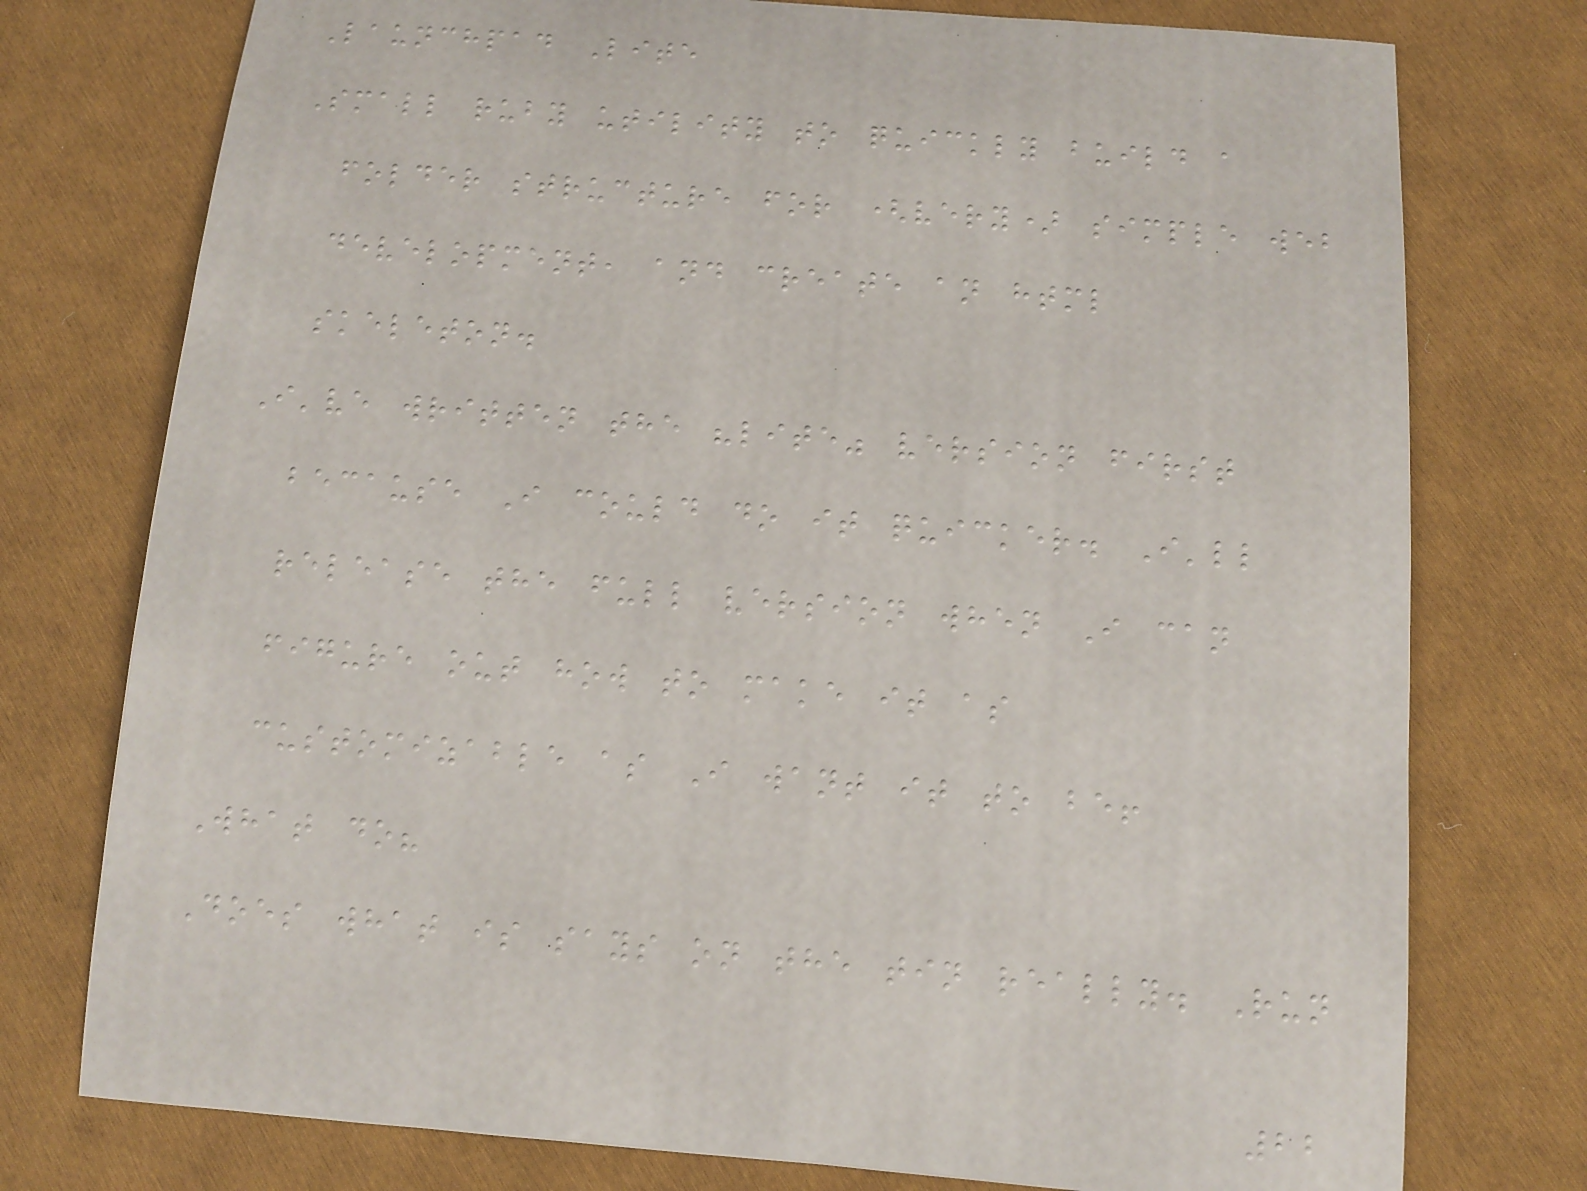Launchpad Lite
Small ruby utility to quickly build a
folder structure for (very) simple web
development, and create an html
skeleton.
I've written the "lite" version first
because I could do it quicker. I'll
release the full version when I can
figure out how to make it as
customizable as I want it to be!
What do?
Does what is says on the tin really. Run
22
